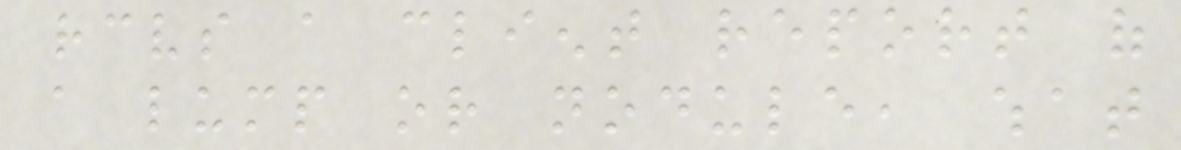receives a client report of
a lump or nodule, what
